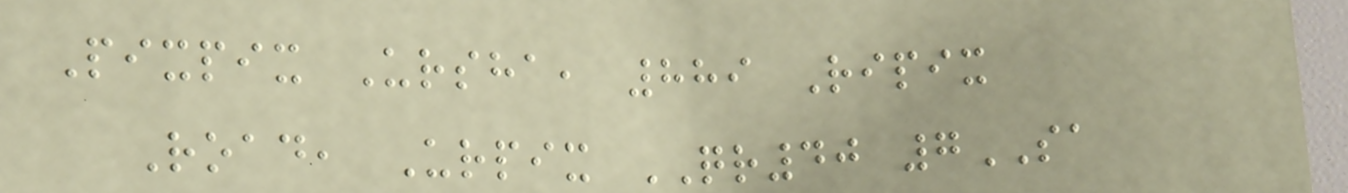Pixpix Ursha, 889 Ripix
Road, Urpix QR40 7SA
